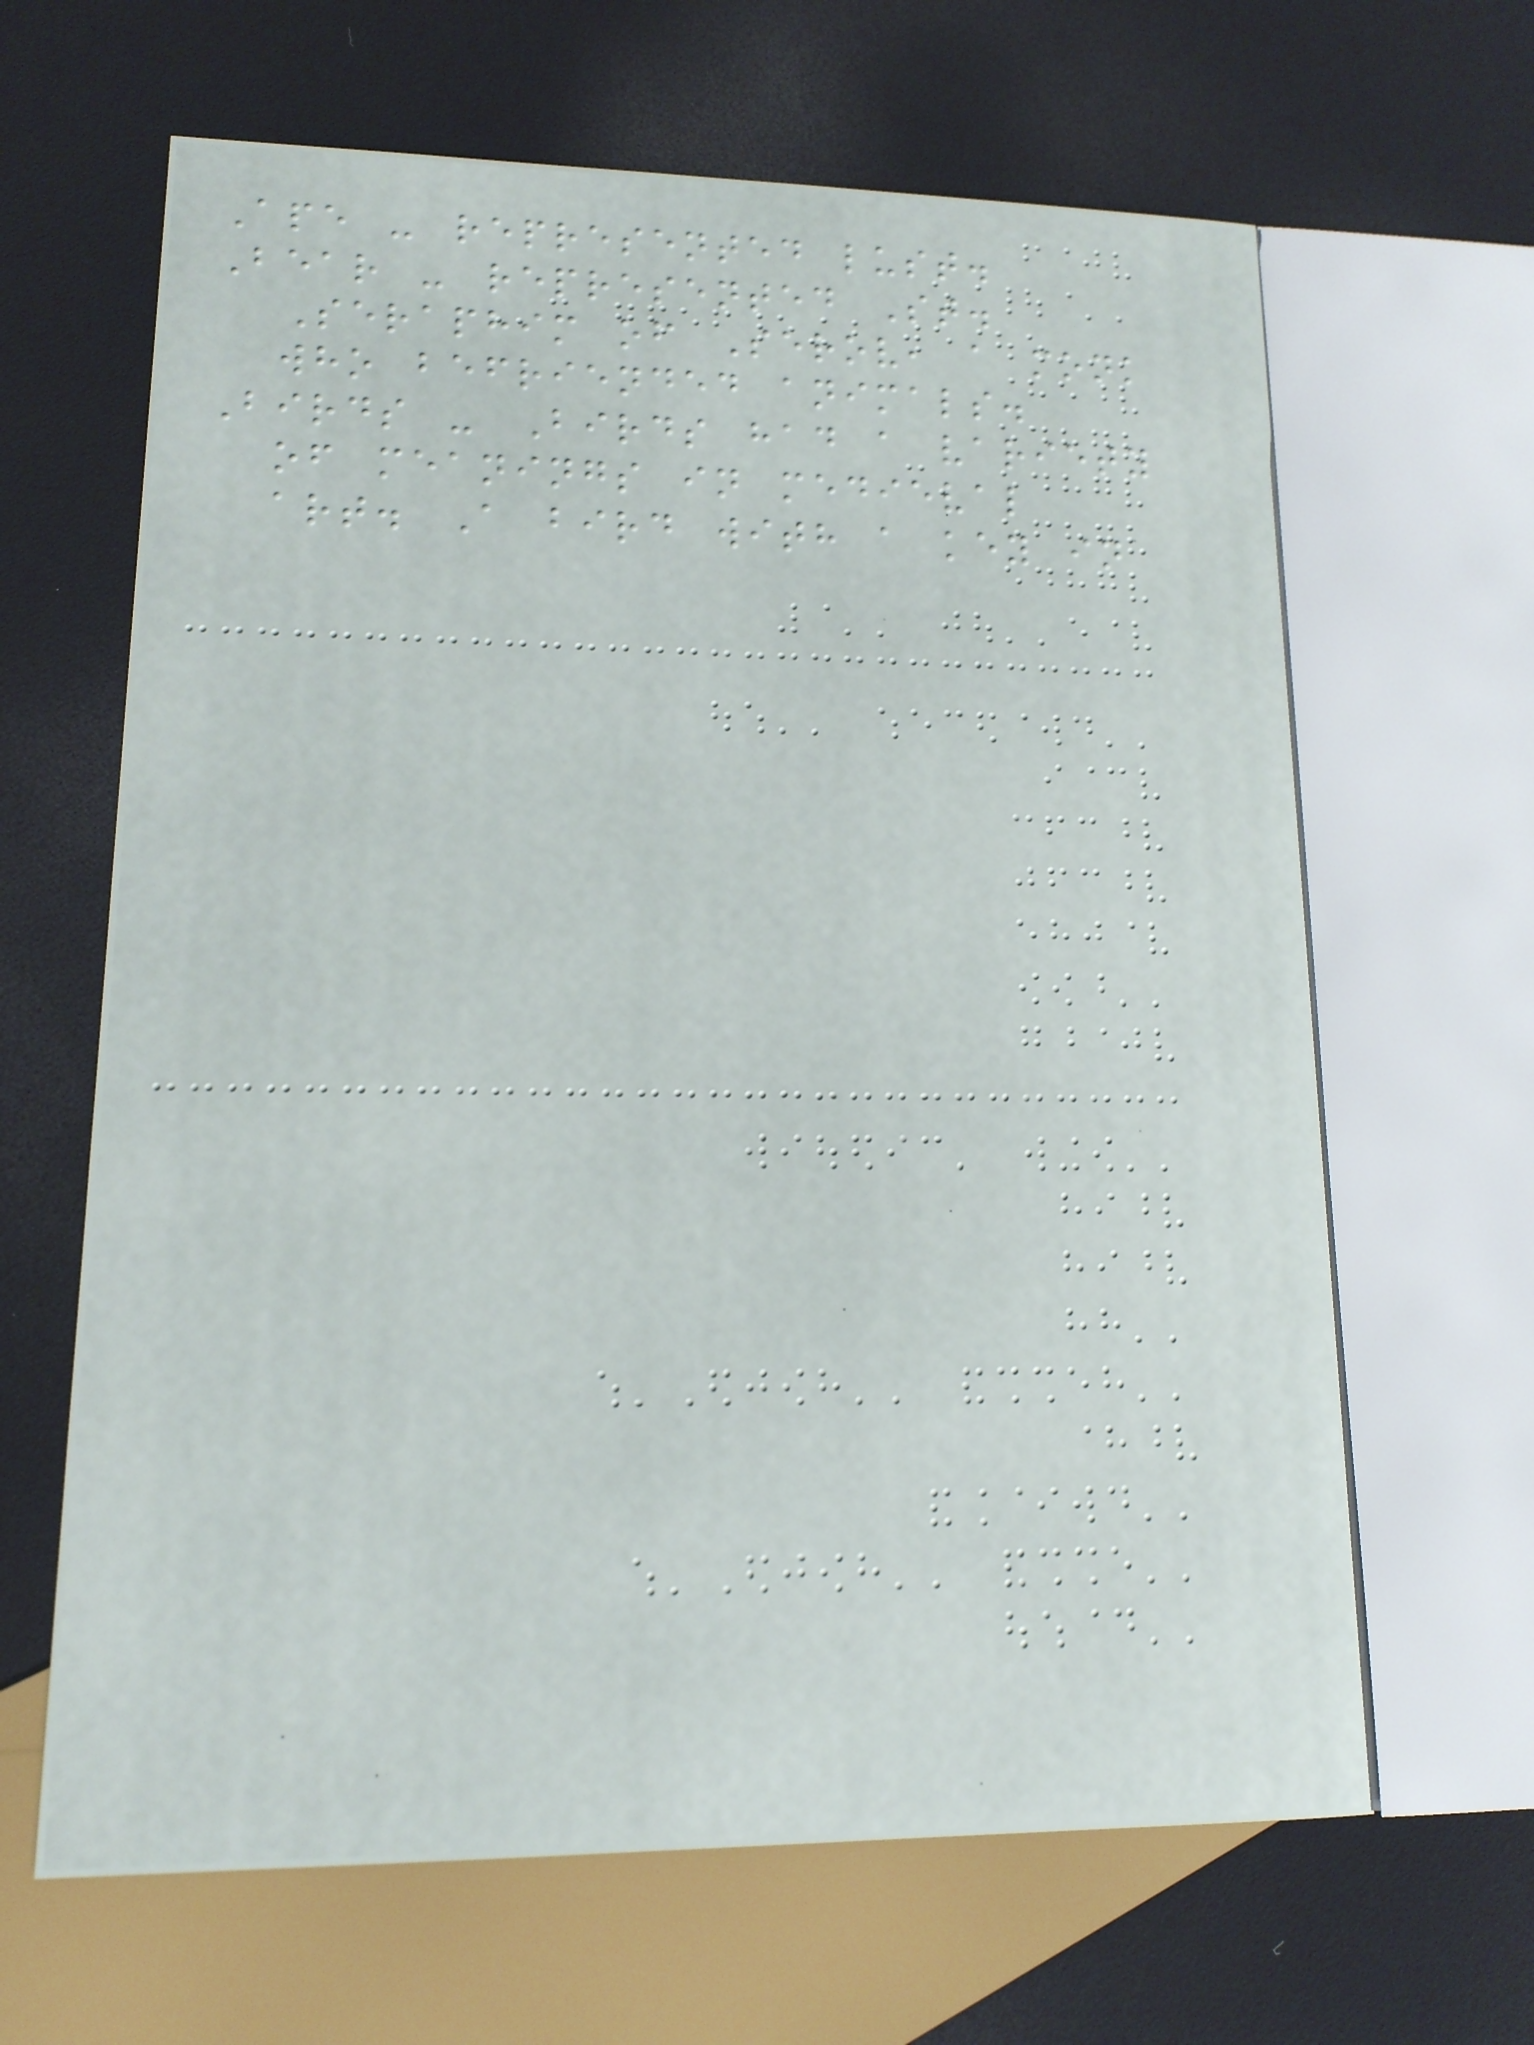Ape - represented lust.
Bear - represented St.
Seraphim of Serov, a monk
who befriended animals.
Birds - Birds had a variety
of meanings in medieval
art. A bird with a key in
